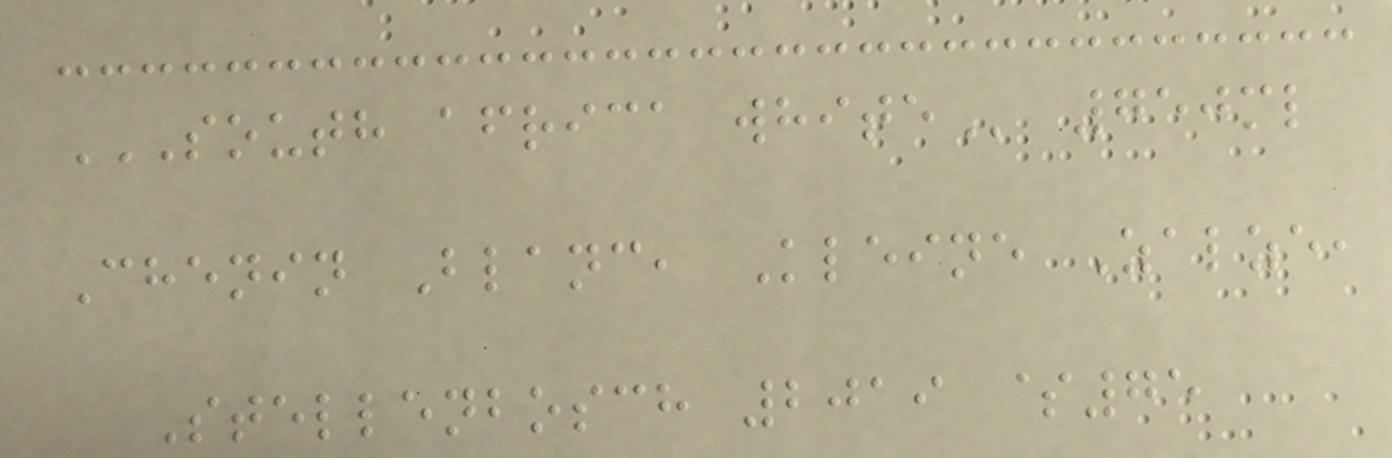SOUTH AFRICA WHITE 750ml
Chenin Blanc, Kleine Zalze,
Stellenbosch 2019 $75
